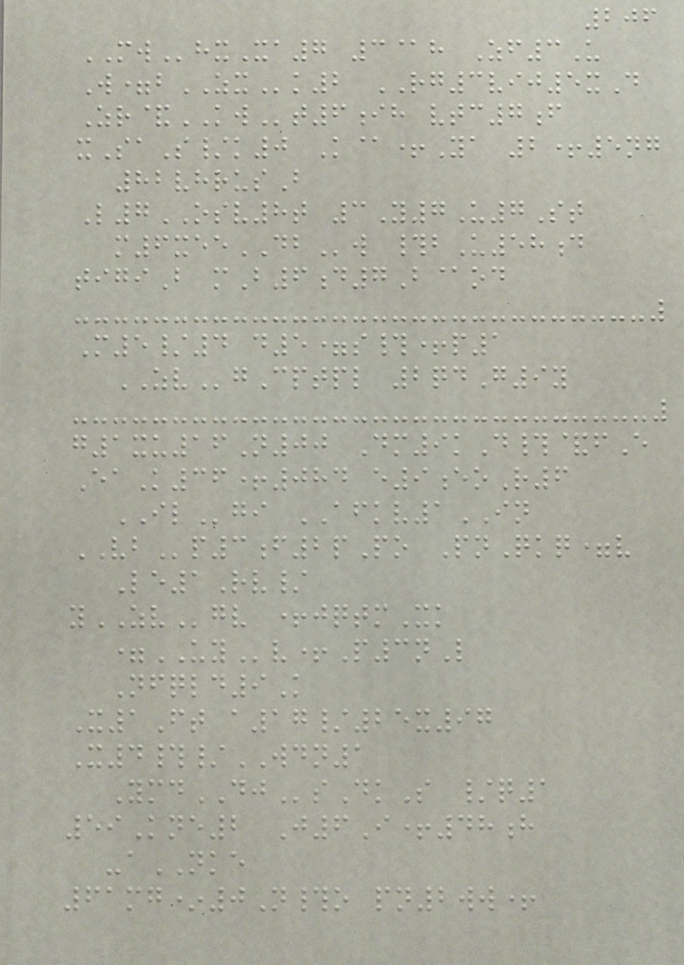206
MWhxXa7 3@h Zf3U
W=bZXk2 RG3vij5xD
Zr&KWt6ih vtc7f
xSaS/k0 K@+Ya 2+5ng
82vhrusB
L7OSV8t 3Y7U7St
m6xeeDBw #bU58d
tigiB mB6d7B@od
M5/4 d5=s#+p1
ZVgCptpl 2qdG9y
g1xu16N00 Dm9kD#&fE
EaK36+084 e9eoR6
ILgi AFKV1IN
VBp3f2pPo PnQkq=v
Le1Rv/
yZVgv +jqtmXk
=UYv+P3nL
Nfqld9K
X1Ft a17/25x97
X4#/WDN1
YmdDJsDkS /q1
59Kne2 J6I+48h
-aNKE
61mg*0N#o pn2ww+
